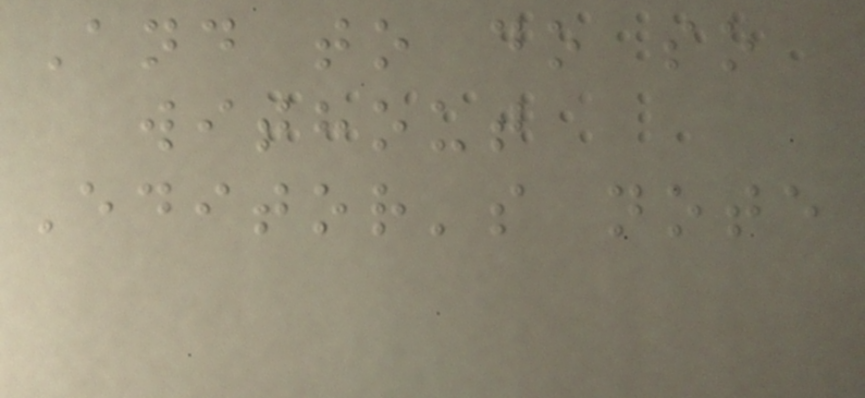And to do so
without
Editor's note
